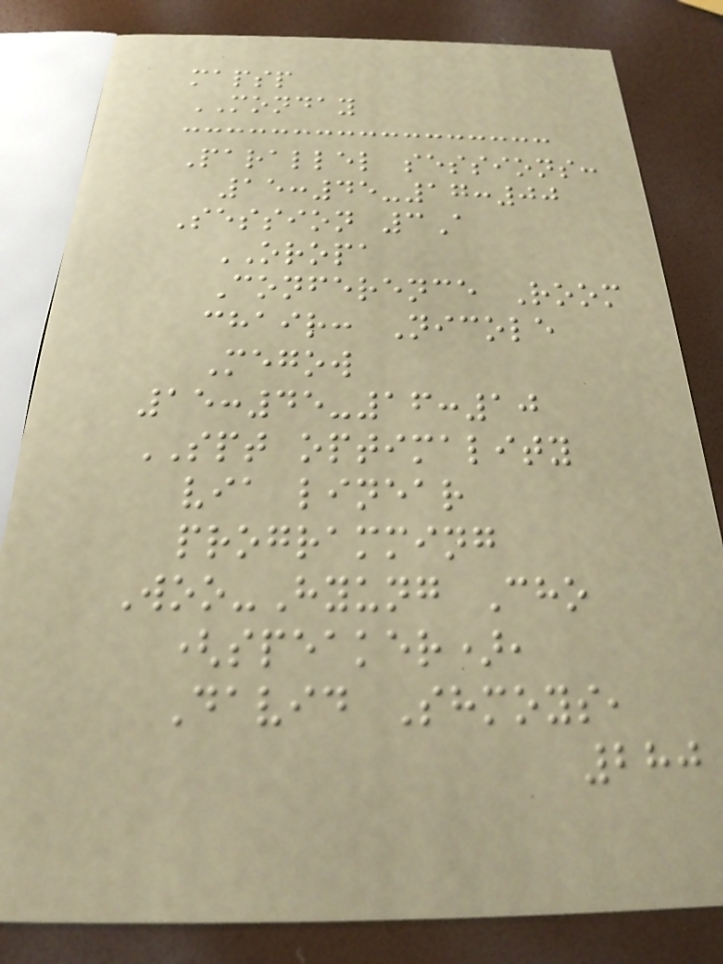mapsp
MONDAY
Parallel sessions:
15:45-17:00
Session 3A
OROPA
Conference Room
chair: Nicole
Megow
15:45-16:10
SPT optimality
via linear
programming
Woo-Hyung Cho
(speaker),
David Shmoys,
280
